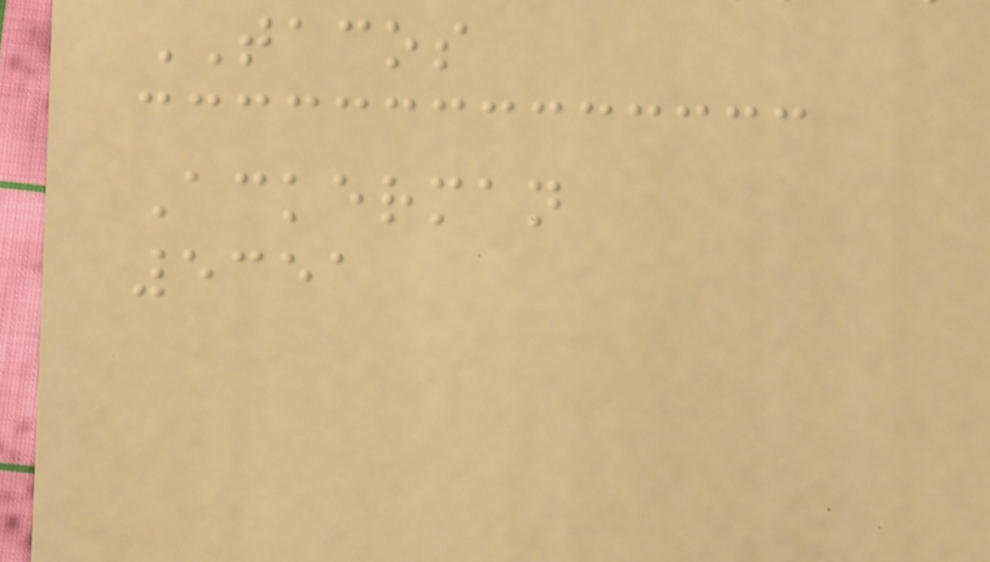TACOS
Ackerman
5351
